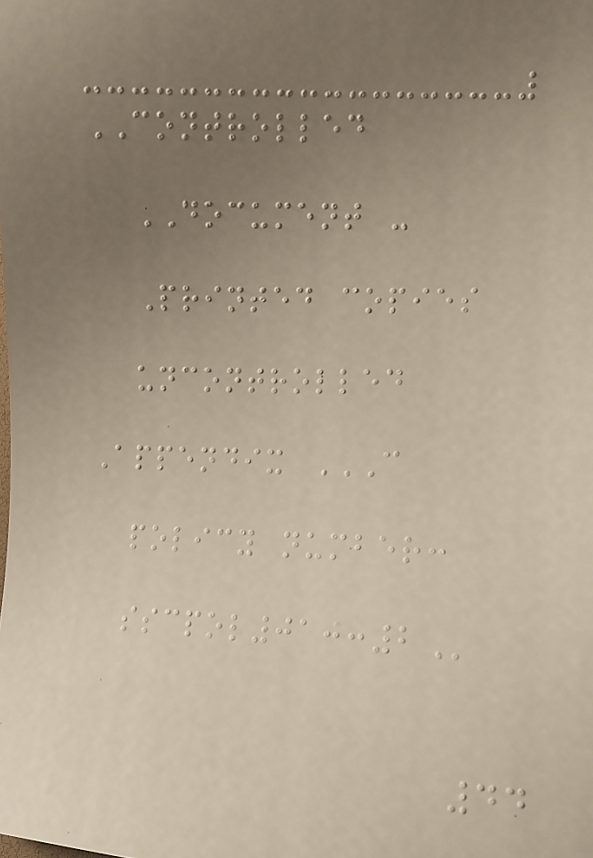CONTROLLED
DOCUMENT -
Printed copies
uncontrolled
Appendix C
POLICY NUMBER:
SSCPOL010:2
44
